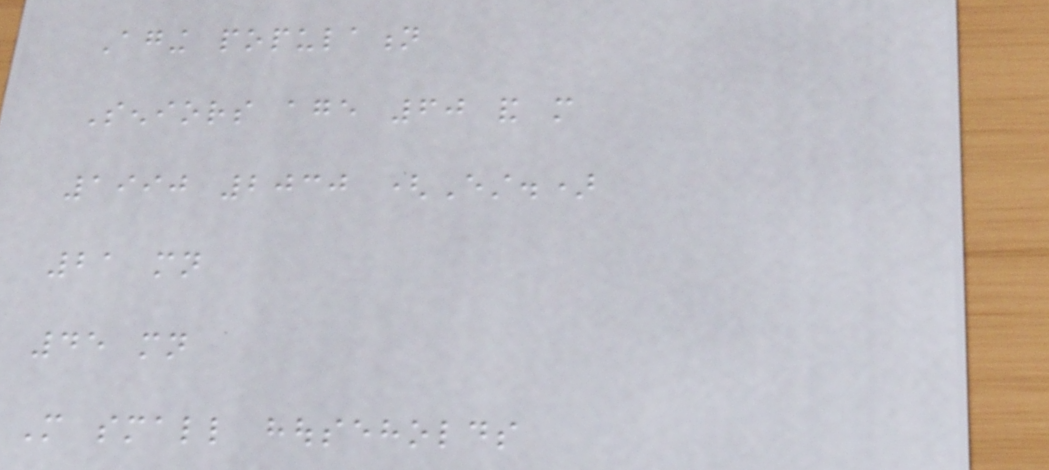Aging population
Seniors age 60 and more
1990 2030 (Est.)
21 mn
45 mn
More small households
